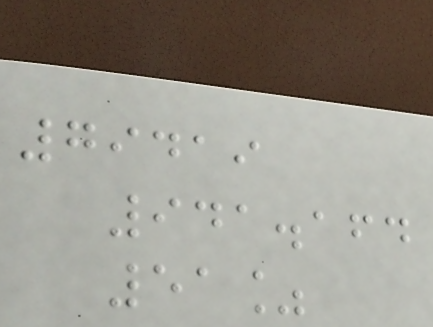79419
941.164
51%
